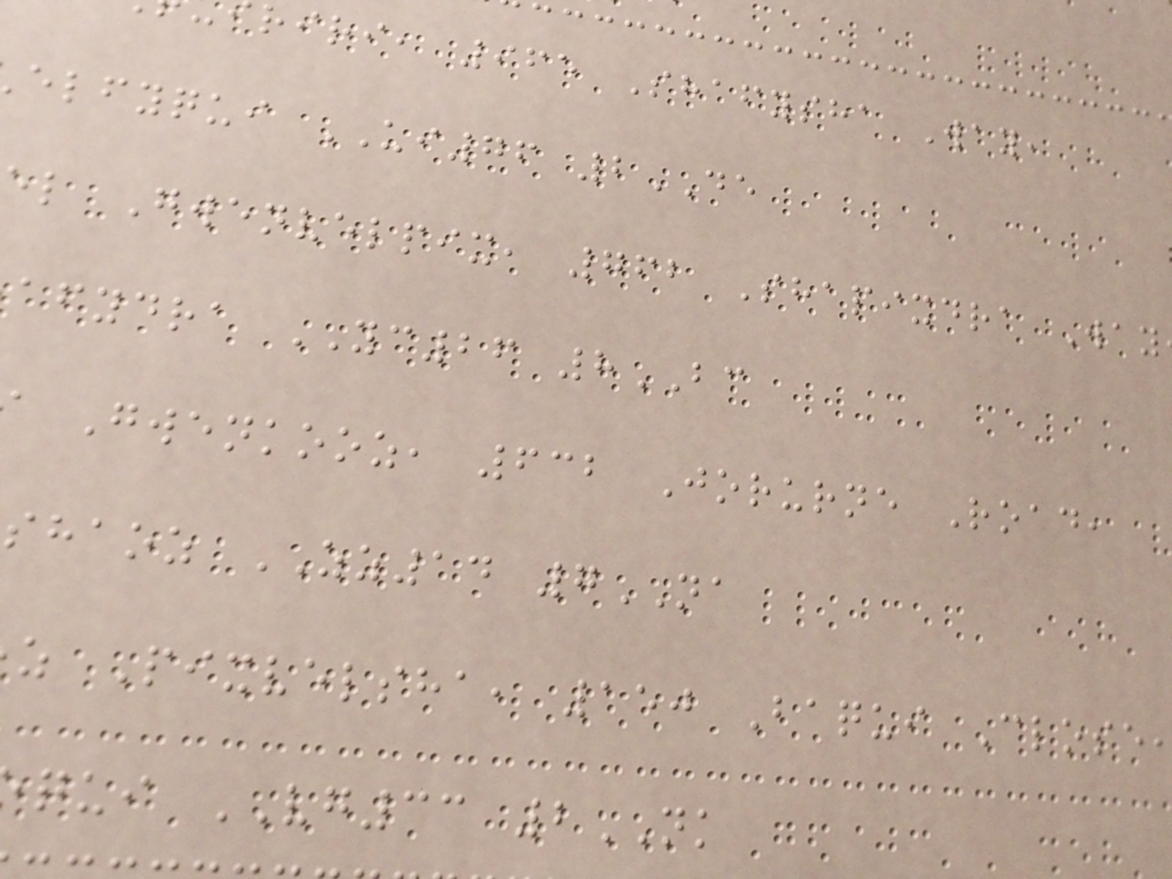riri, 965 Shafysha Way,
elfyqui UI76 2DE
l Gwenvelpix, 762 Shapixdra Way
afydra YC26 8BC
Gwenkooz, 632 Jorurne Road,
shaoz ZZ14 7NA
z Pixvelsha, 150 Baqui Close
qui VG33 2NK
